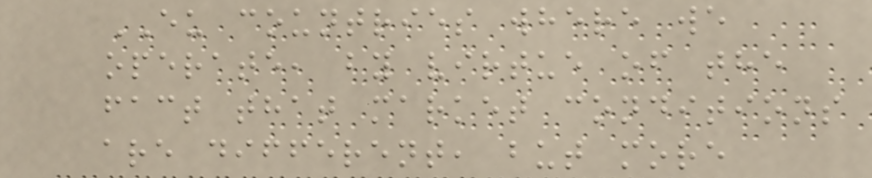EU countries where we
operate, by virtue of the
fact that market conditions
are different, but more
